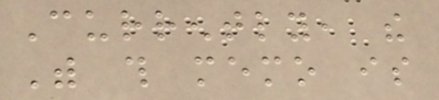Currently, the
With this memo is
